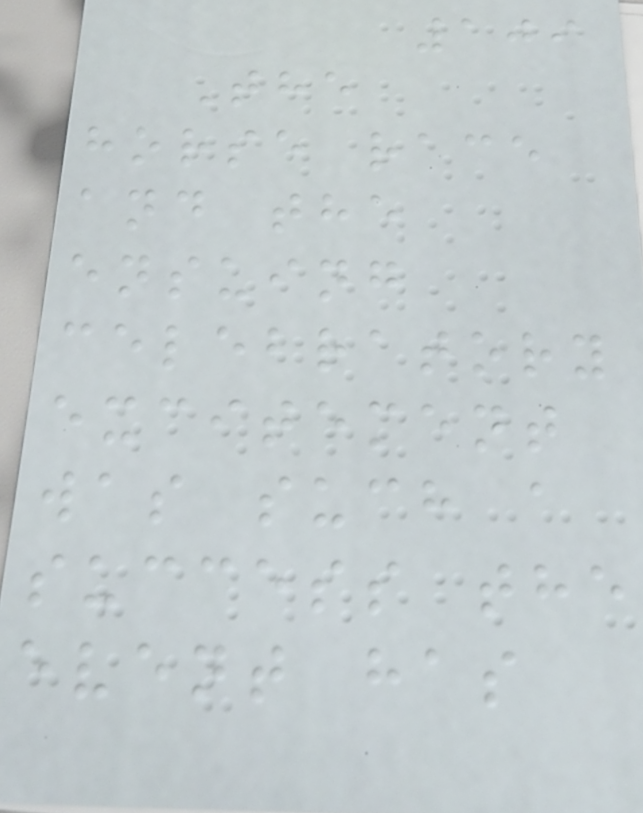109
The
horse race
and the
ensuing
celebratory
excitement
was such a
success the
event has
